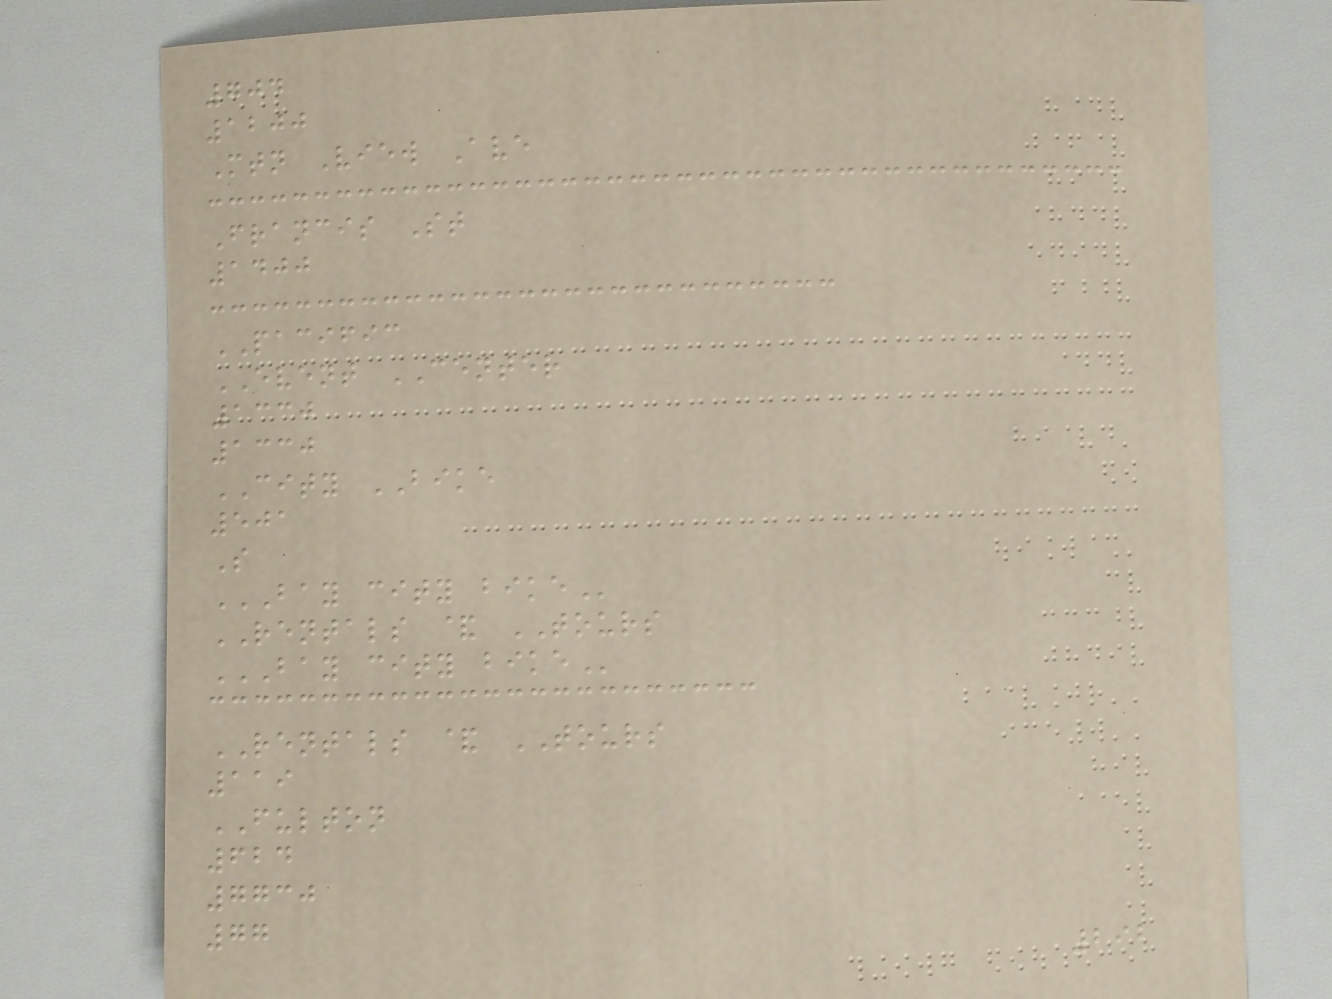704
1200
Mtn View Ave
Francis St
1400
PACIFIC
EVENT CENTER
1330
1330
CITY BIKE
501
S
BAY CITY BIKE
RENTALS & TOURS
BAY CITY BIKE
RENTALS & TOURS
119
FULTON
624
7730
77
292
